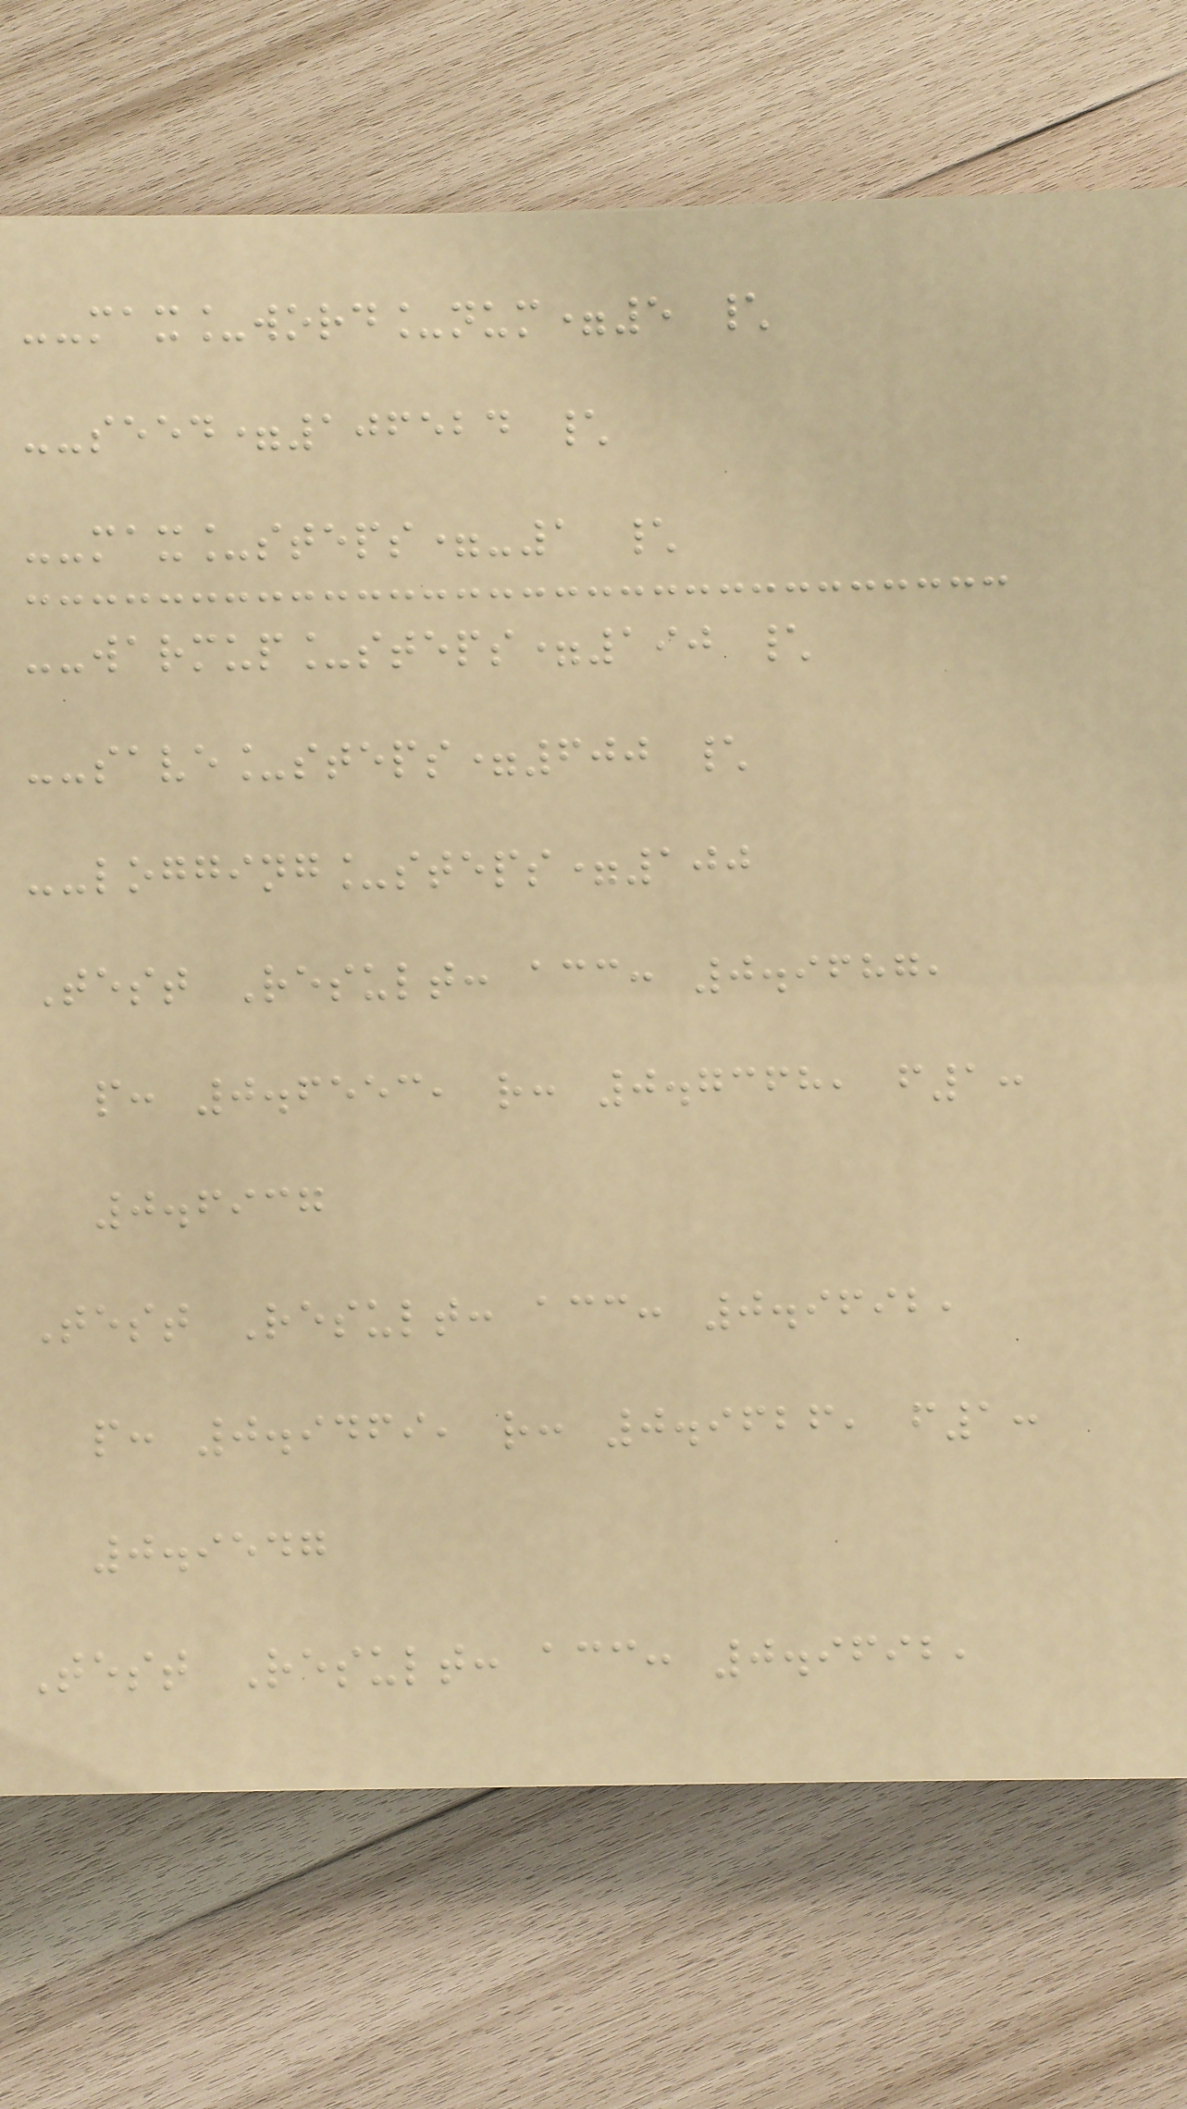--max_word_num=5 \
--seed=106524 \
--max_steps=-1 \
--warmup_steps=190 \
--save_steps=600 \
--logging_steps=100
Test Result: acc: 0.9687,
p: 0.6553, r: 0.7368, f1:
0.6937
Test Result: acc: 0.9692,
p: 0.9469, r: 0.9626, f1:
0.9547
Test Result: acc: 0.9692,
